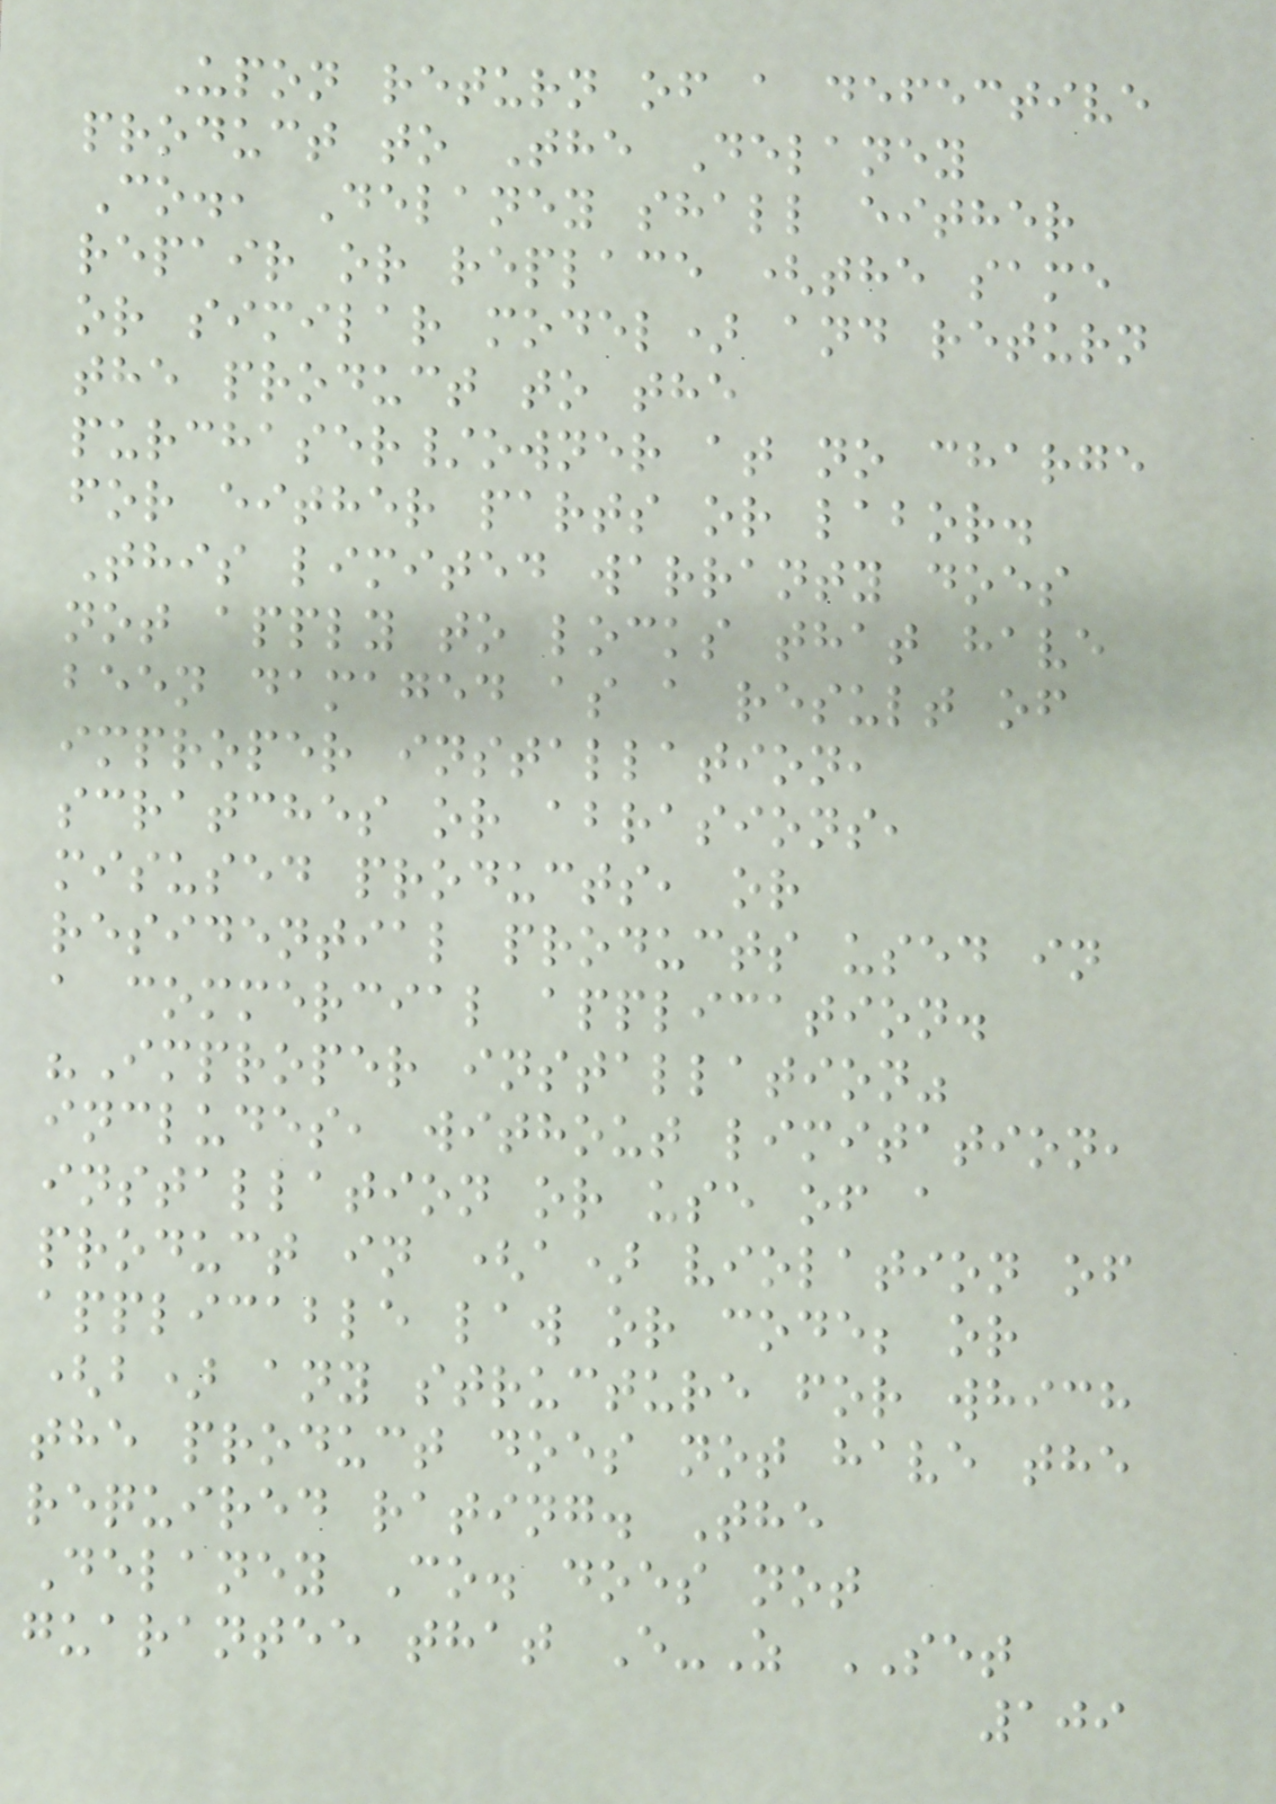Upon return of a defective
product to The Delaney
Co., Delaney shall either
repair or replace (the same
or similar model) and return
the product to the
purchaser/owner at no charge
for either parts or labor.
This limited warranty does
not apply to locks that have
been damaged as a result of
improper installation,
scratches or abrasions,
misused products, or
residential products used in
a commercial application.
"Improper installation"
includes, without limitation,
installation or use of a
product in (a) violation of
applicable law or code; or
(b) any structure for which
the product does not have the
required rating. The
Delaney Co. does not
guarantee that E-Z SET
109
